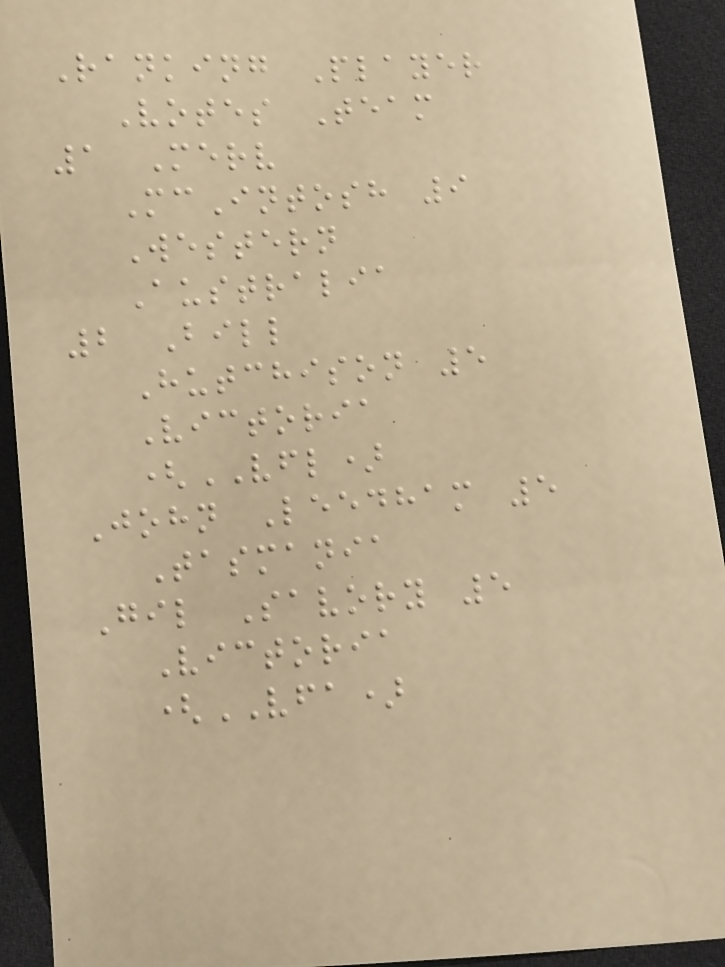Ranking Player
Votes Team
1 Merv
McIntosh 9
Western
Australia
2 Bill
Hutchison 5
Victoria
(VFL)
John Leedham 5
Tasmania
Gil Savory 5
Victoria
(VFA)
